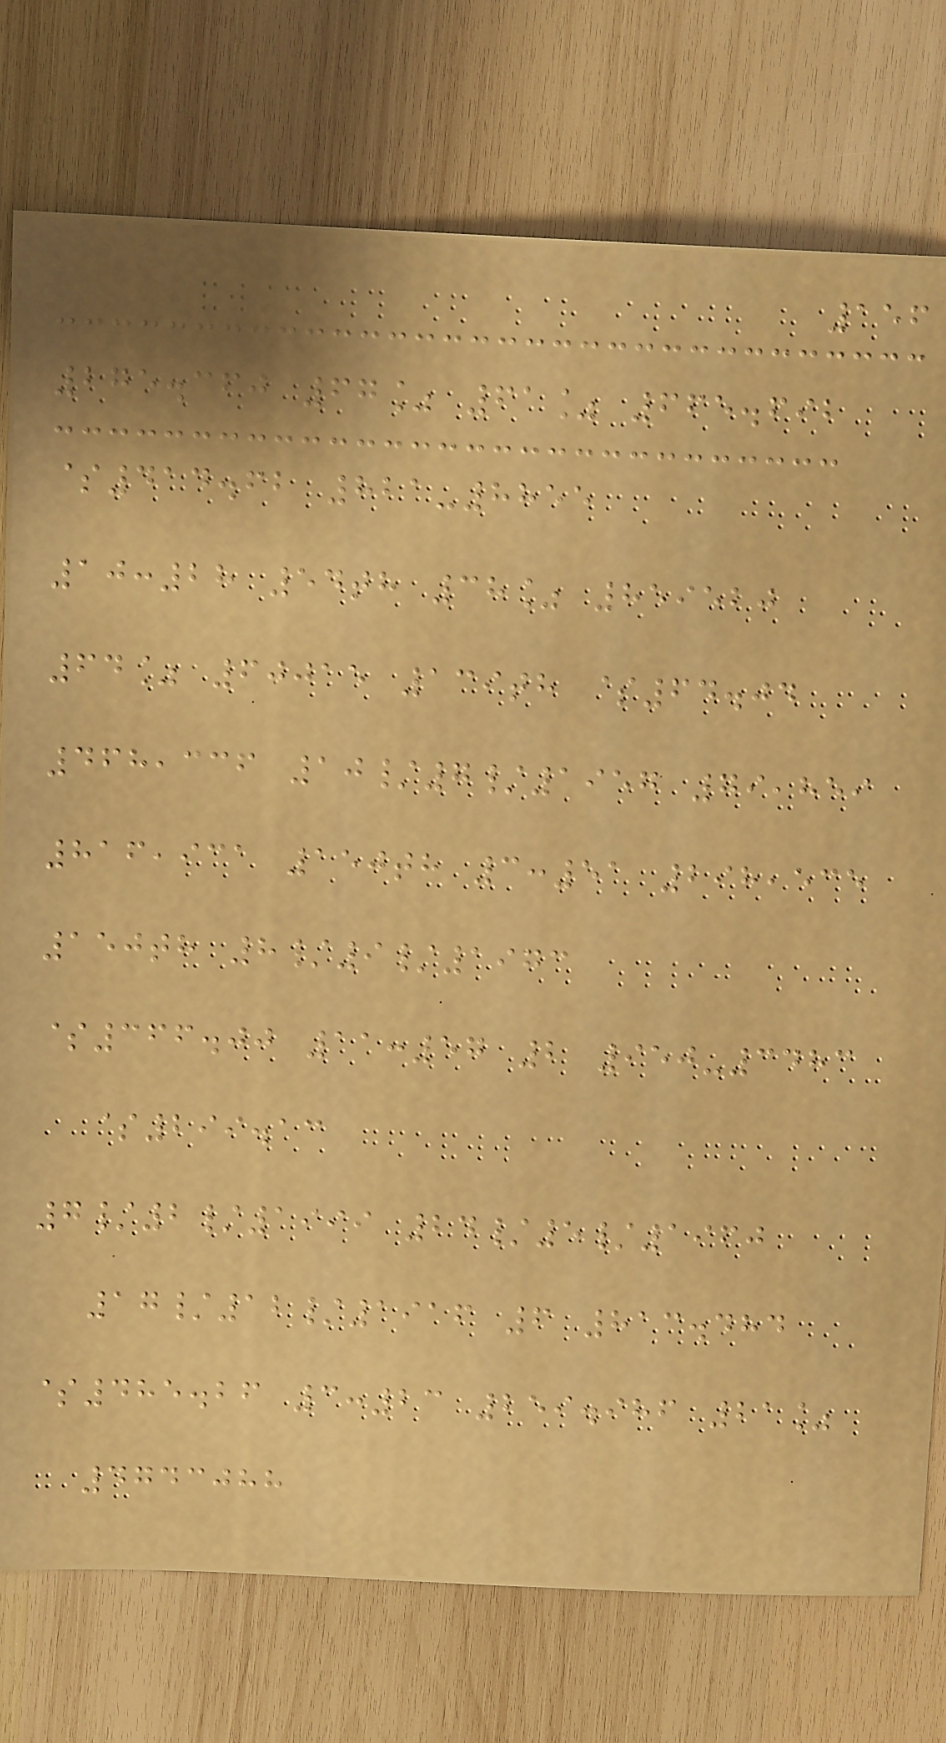156
275.360 67% 61% 665.692
$414.62 821-8855
10:28 54th 38% 859520
64% 60015 139th $64.04
468,336 10/7/1957 79,859
816,931 150th 3:51 298,535
150th 8/9/1973
$366.00 11:57 2 950-3483
$299.13
7/2/1999 24/5/1960
17/12/1916 6 813.484
$485.26 3:23 259.986 21%
4743088
